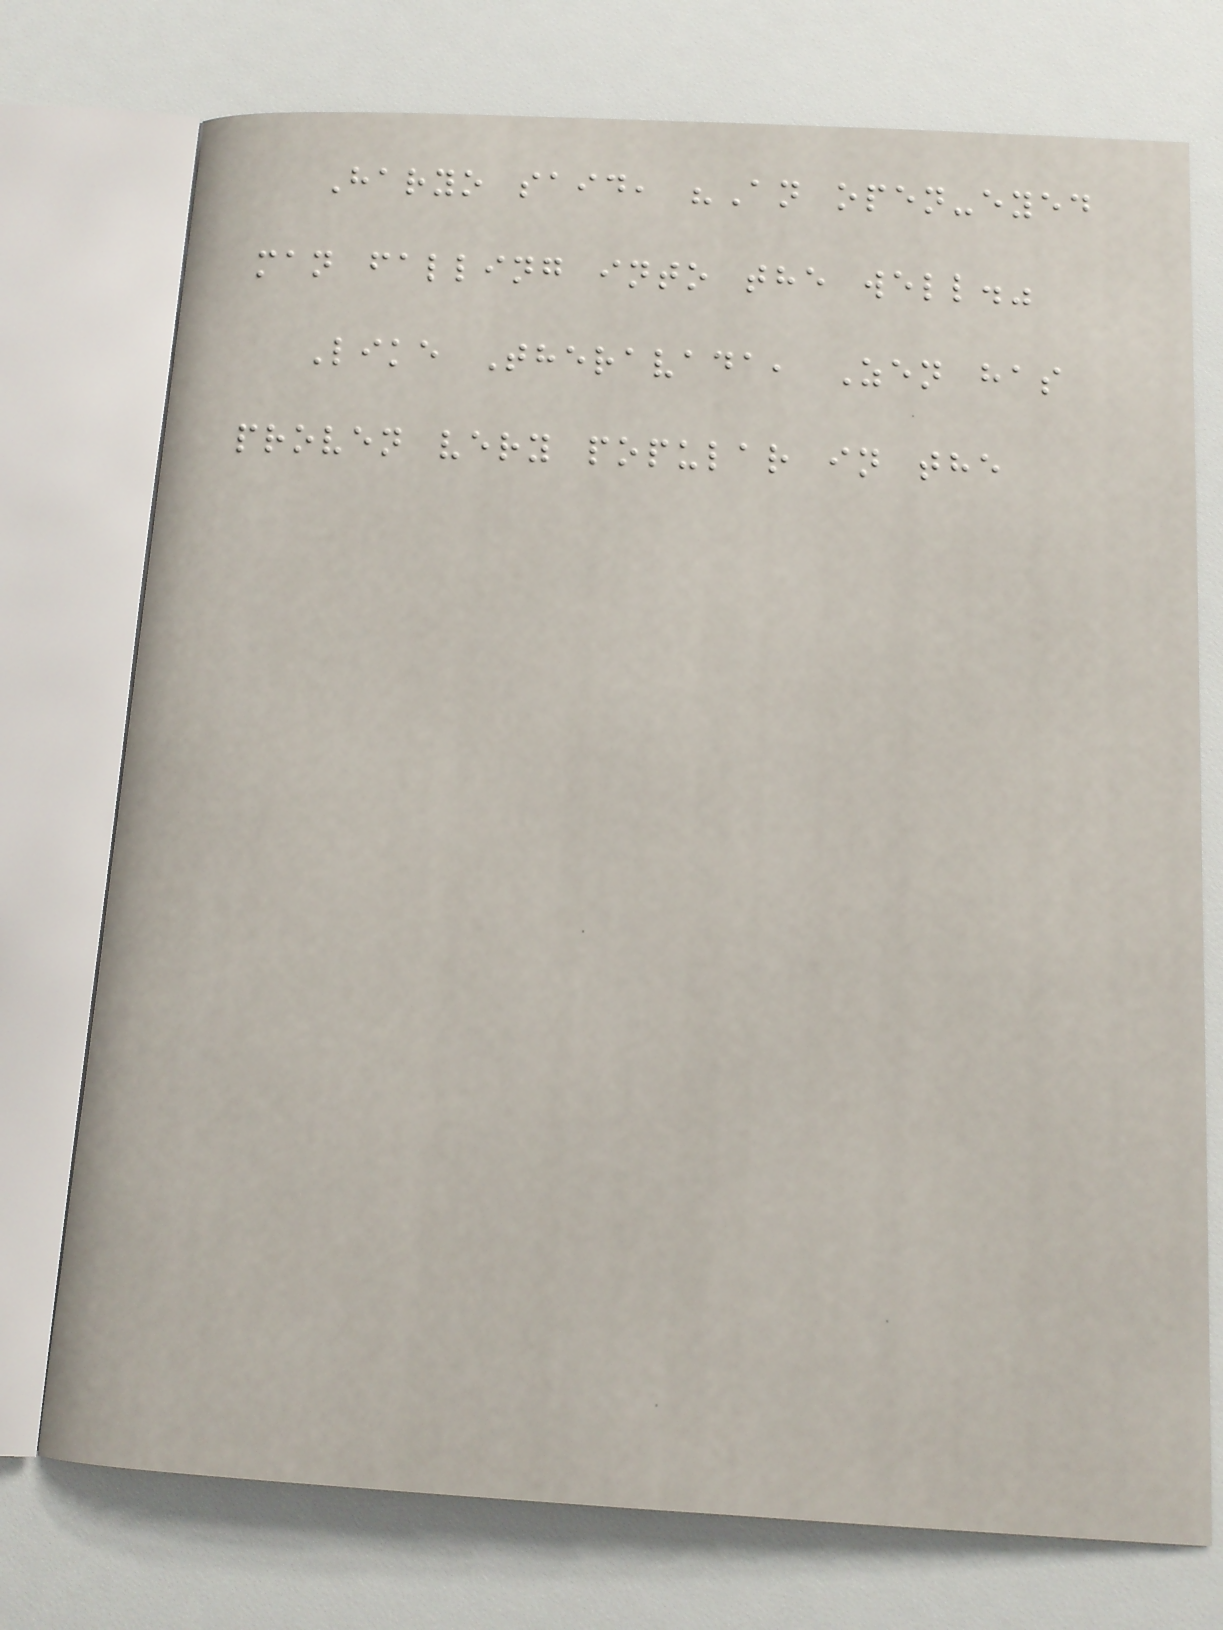Haryo said, "An open-eyed
man falling into the well."
Like Theravada, Zen has
proven very popular in the
